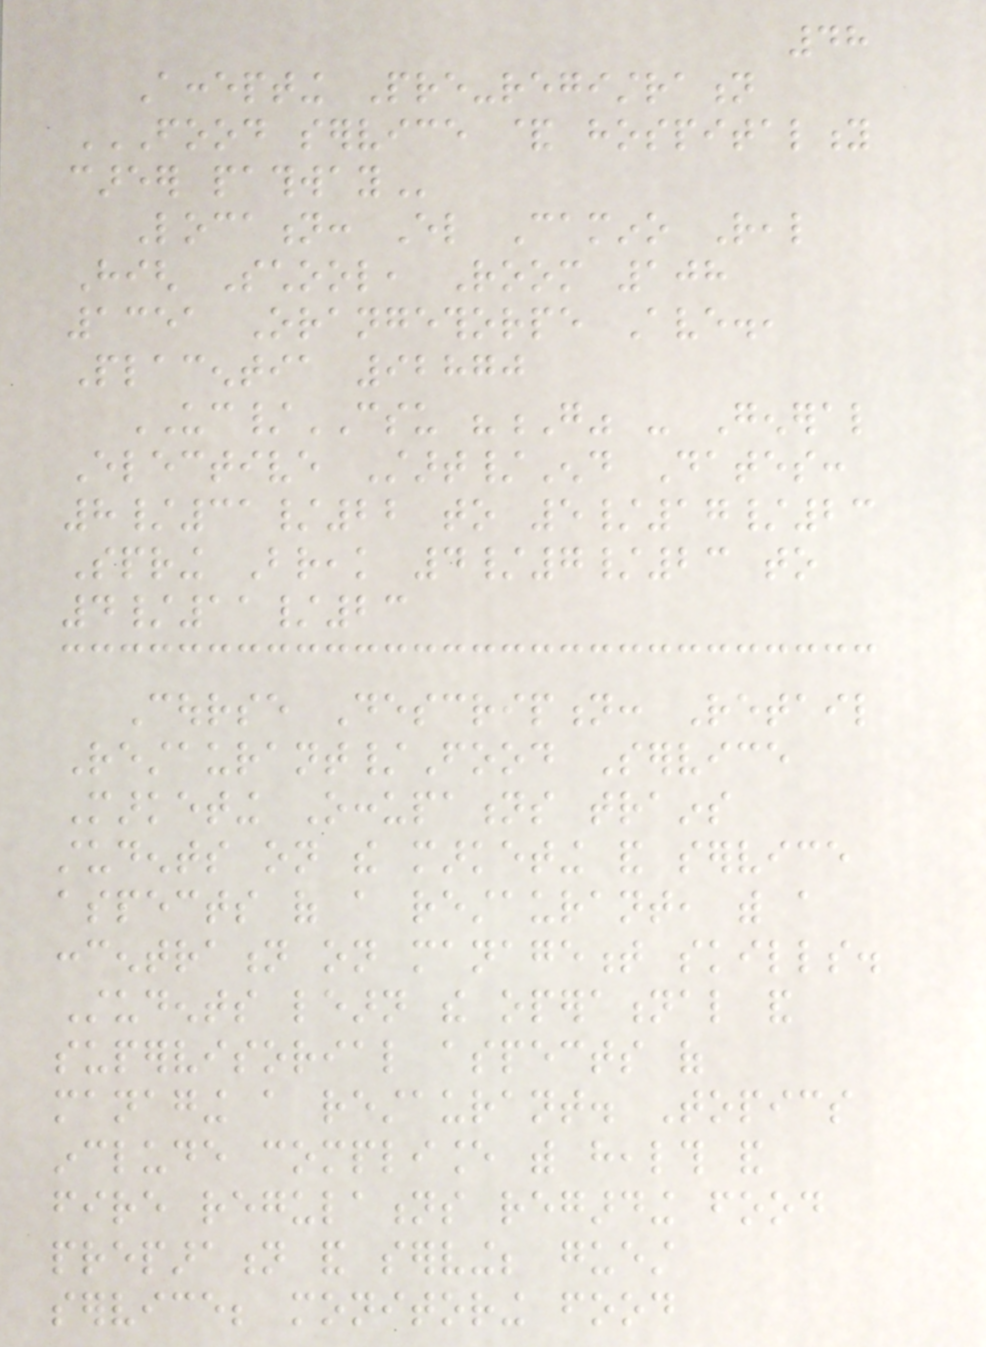48
Accepting Pre-registration
FOOD SERVICE & HOSPITALITY
CAREER PATHWAY
Location: El Camino Real
High School, Room 108
1351 Orangethorpe Ave.,
Placentia 92870
UC/CSU "G" - General
Elective Start/End Dates:
8/31/22 to 5/17/23
Spring Break 4/7/23 to
4/11/23
Course Description: Retail
Restaurant/Food Service
Marketing Occupations trains
students on the marketing and service
aspects of a restaurant, with a
concentration on management skills.
Students learn the operational and
supervisorial aspects of
managing a restaurant. Topics
include compliance with health and
fire regulations regarding food
preparation and serving; guest
service; monitoring food
